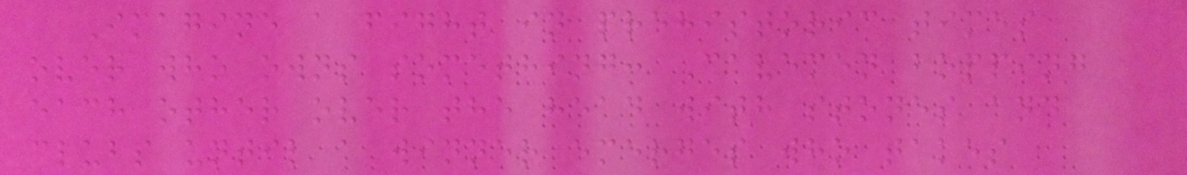Imagine a fight in prehistoric times
over who owns something: Cavemen bopping
each other over the head with stones and
clubs until a winner emerges who takes
